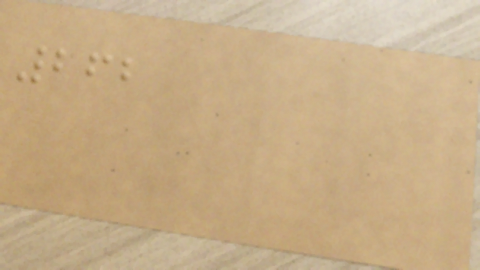262
